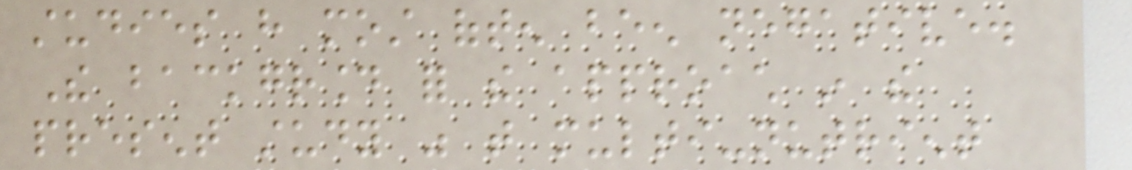studies have most often been negative.
The background for the approach in the
present study was that multi-nutrient
